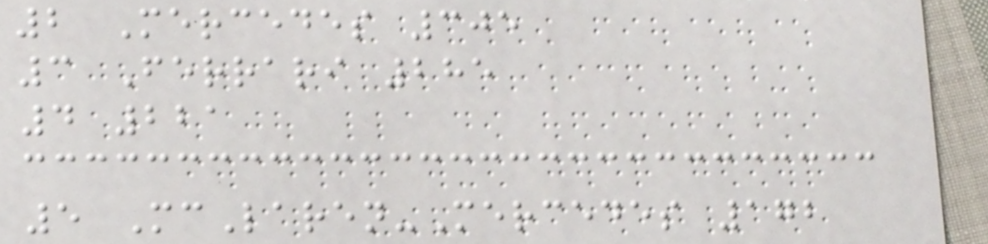2 Mercedes 305
3 Ferrari 285
4 221
5 McLaren-Mercedes 172
